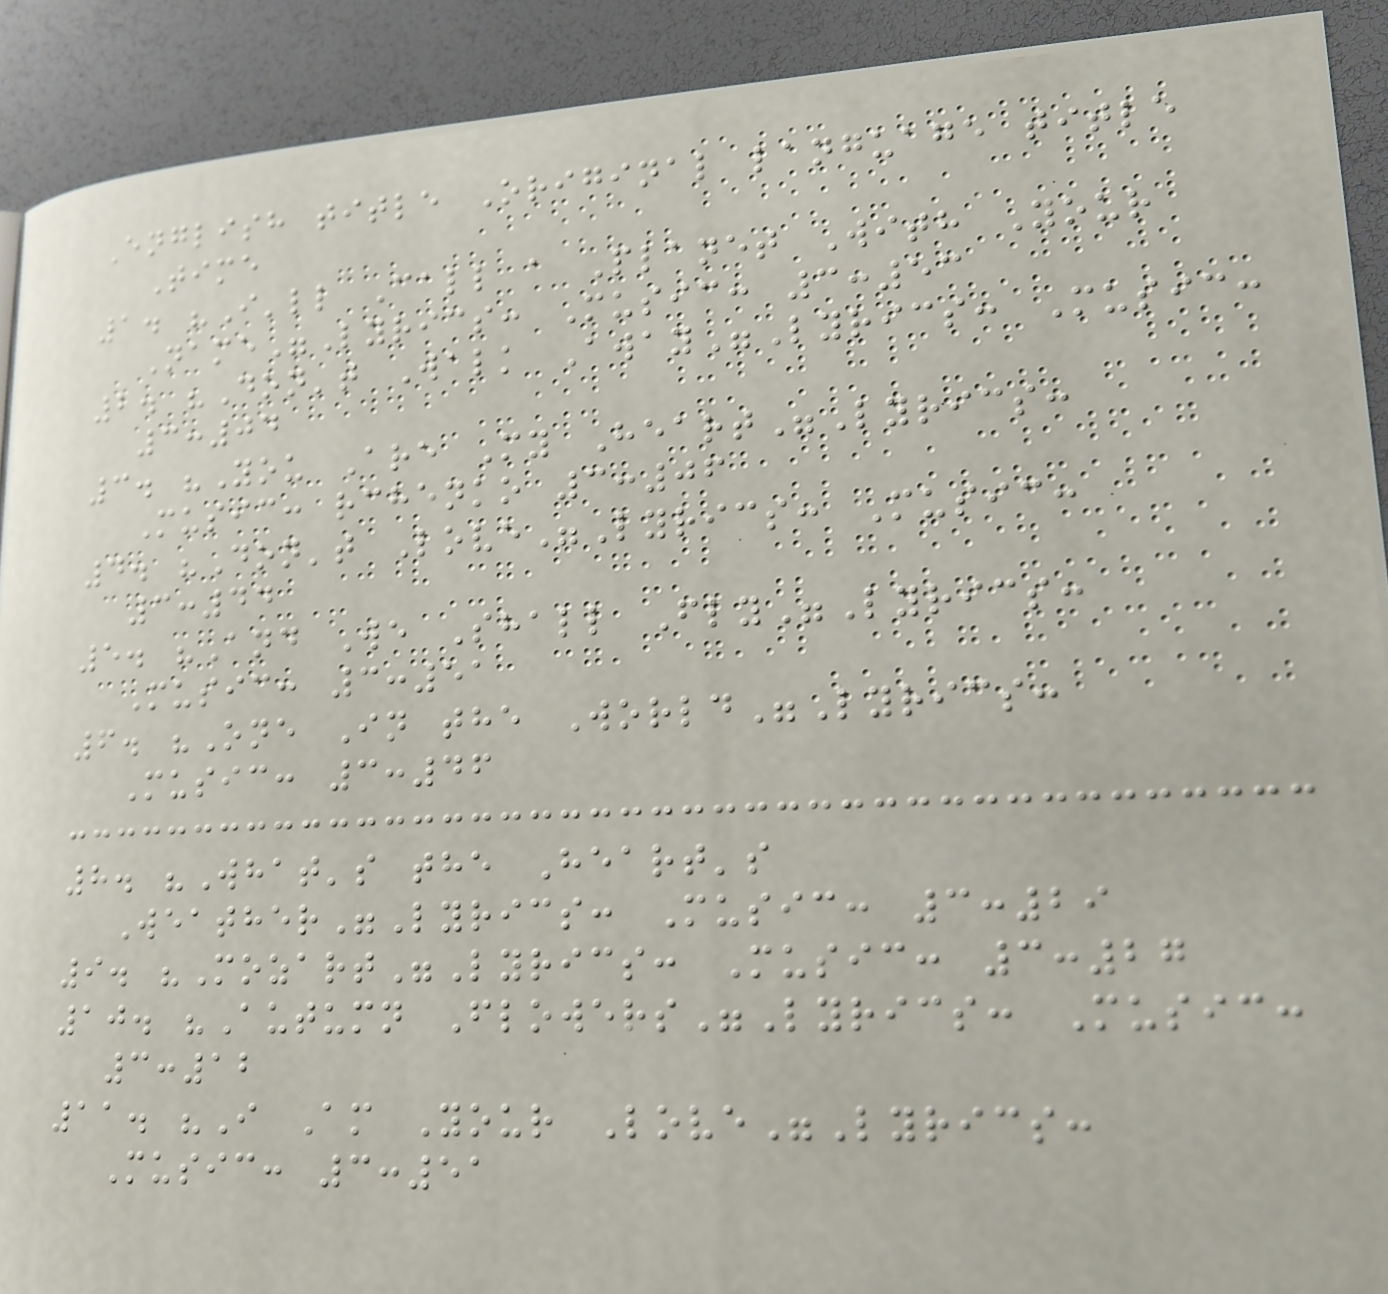English title Original language title
Time
1. "I'll Call a Planet With Your
Name"Lyrics: Music: 3:53
2. "Don't Walk Away"Lyrics: Music:
3:04
3. "You Are My Heart"Lyrics:
Music: rchenko 3:06
4. "Don't Love"Lyrics: Music:
3:44
5. "And We Shall Fly"Lyrics:
Music: 3:51
6. "One In the World"Lyrics:
Music: 3:46
8. "What's the Heart's
Weather"Lyrics: Music: 3:29
9. "Mozart"Lyrics: Music: 3:27
10. "Autumn Flowers"Lyrics: Music:
3:12
11. "I Am Your Love"Lyrics:
Music: 3:51
